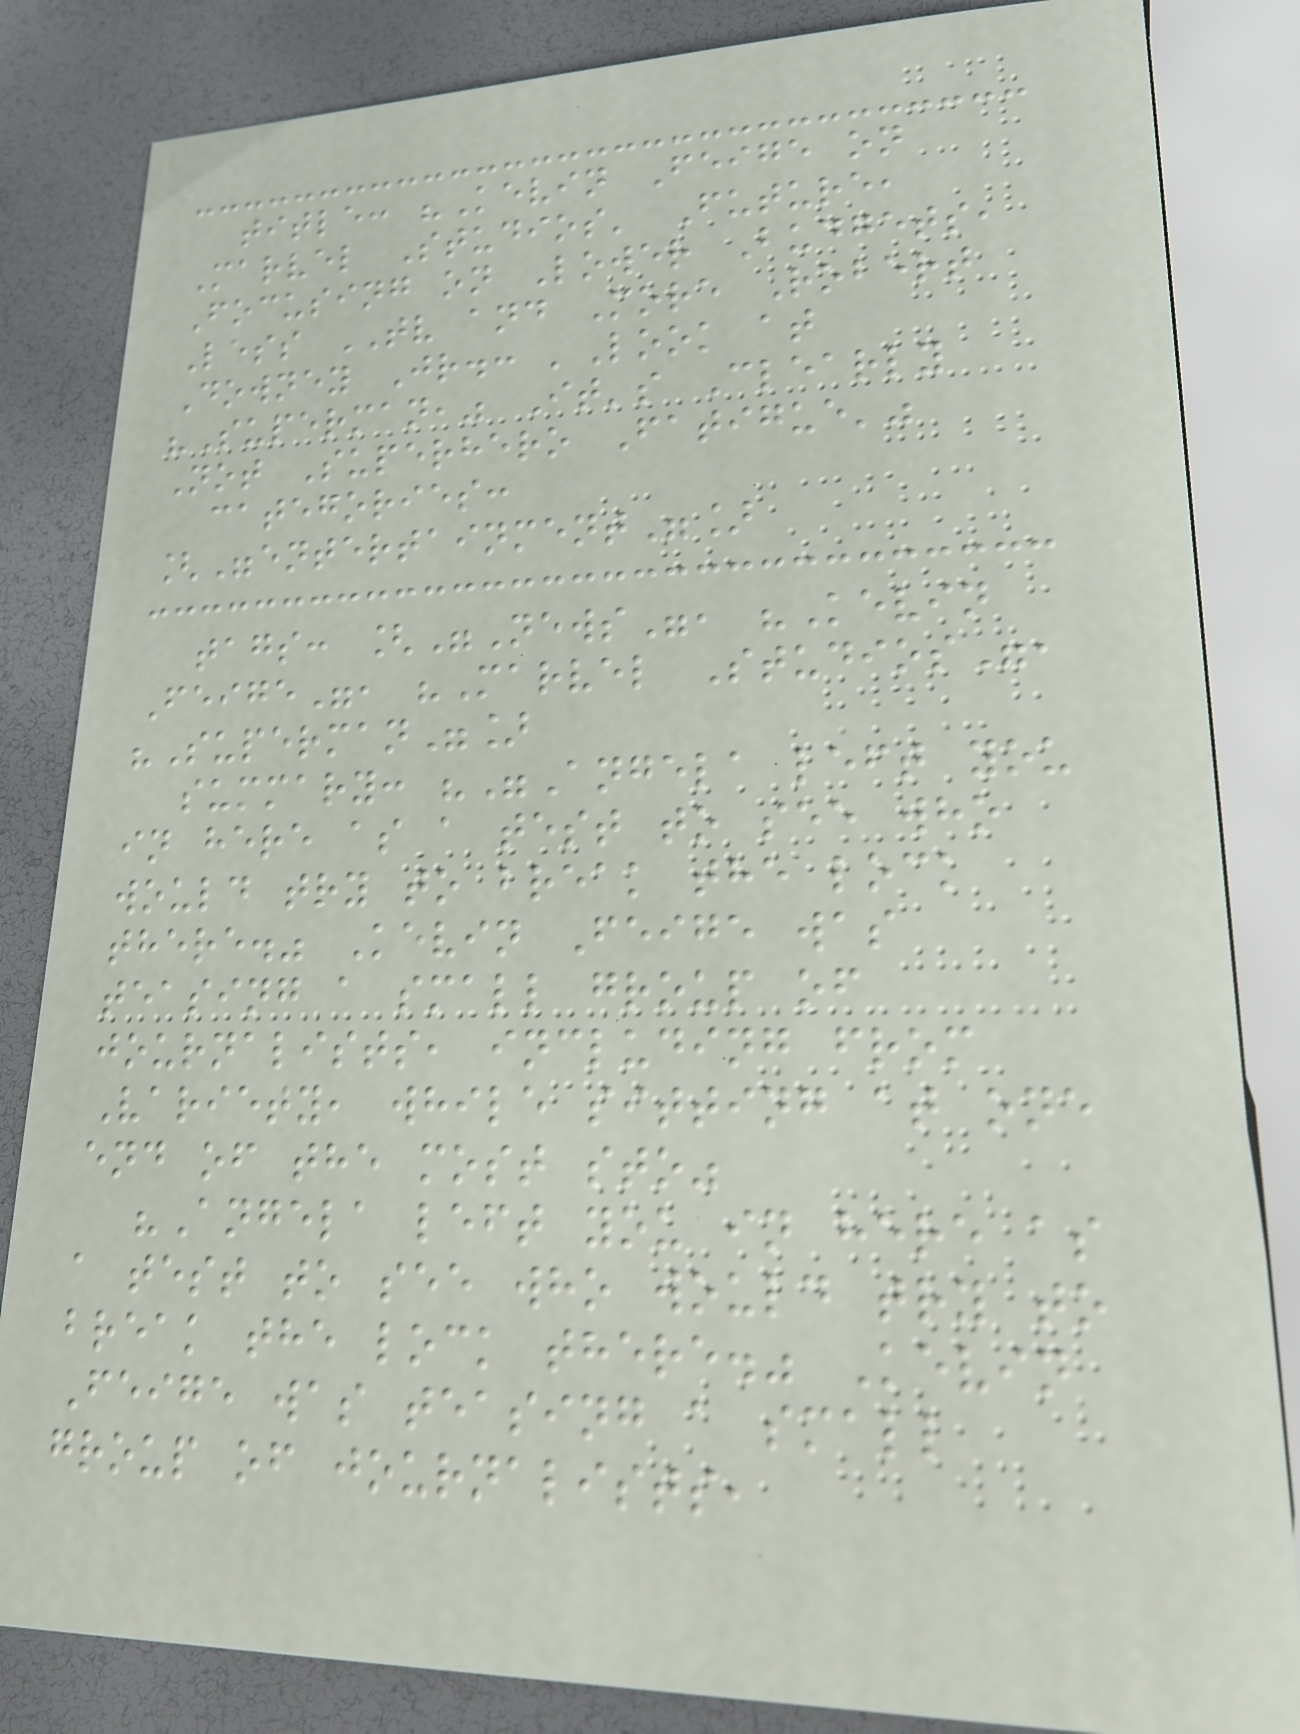title: "Kevin Feige on
Marvel Studios' Future,
Focusing on Lower Budgets,
Less TV and More Robert
Downey Jr.: 'Look at
"Superman," It's Clearly
Not Superhero Fatigue'"
categories:
["entertainment"]
tags: ["News", "Kevin
Feige", "Marvel Studios",
"Superman"]
summary: ""Angela left you
in here as a test to see who
would try to break the lock
there." Kevin Feige was
teasing a small group of
journalists, including from
Variety, while sitting at one
end of the most sto"
"Angela left you in here as
a test to see who would try to
break the lock there." Kevin
Feige was teasing a small
group of journalists,
